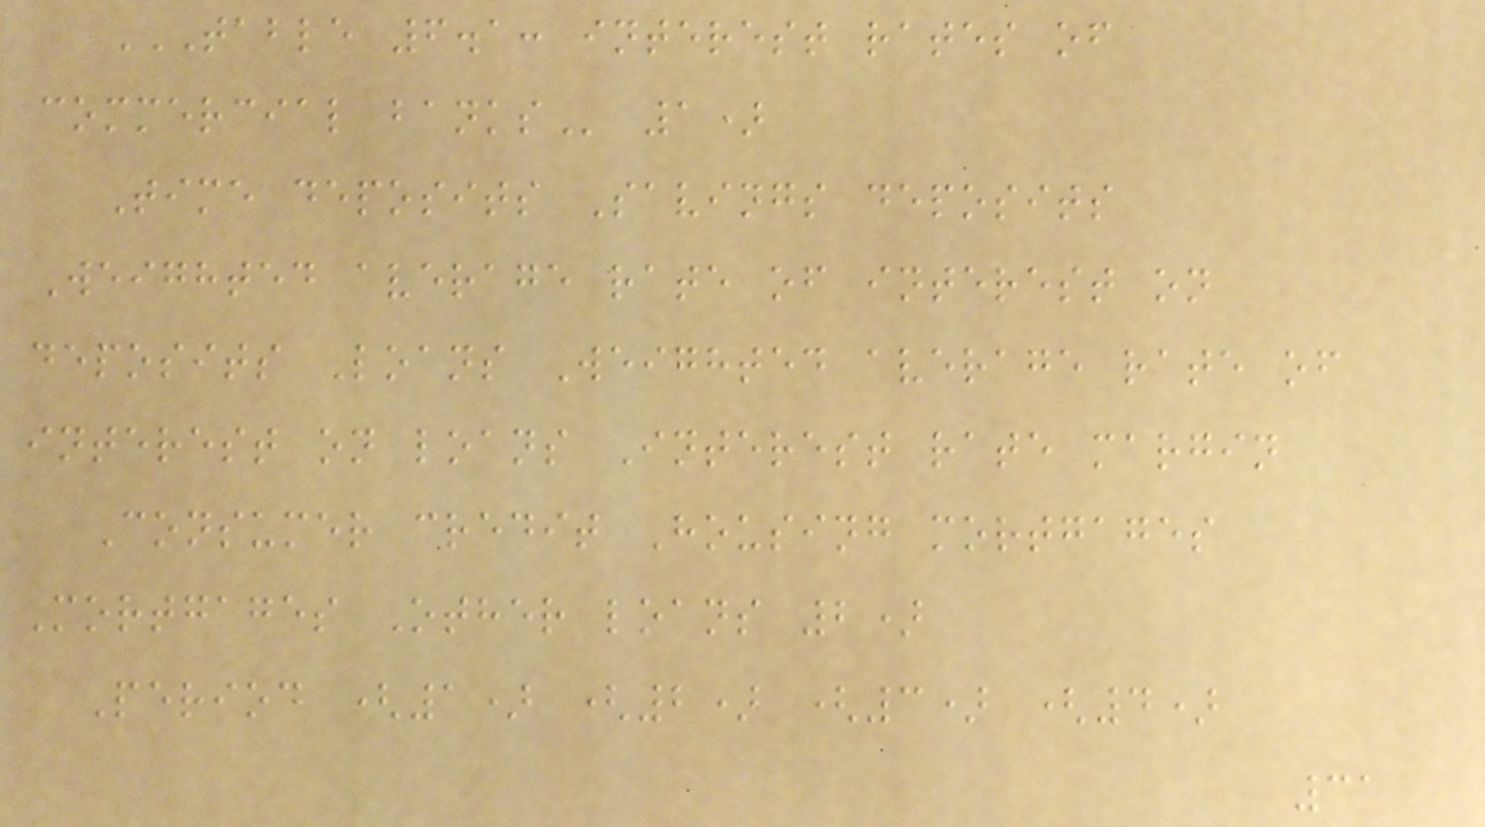TABLE 6.1: INTEREST RATES OF
COMMERCIAL BANKS 1)
Time deposits Savings deposits
Weighted average rate of interest on
deposits Loans Weighted average rate of
interest on loans Interest rate margin
Consumer credit Housing mortgages
Mortgages Other loans 2)
Period (1) (2) (3) (4)
31
